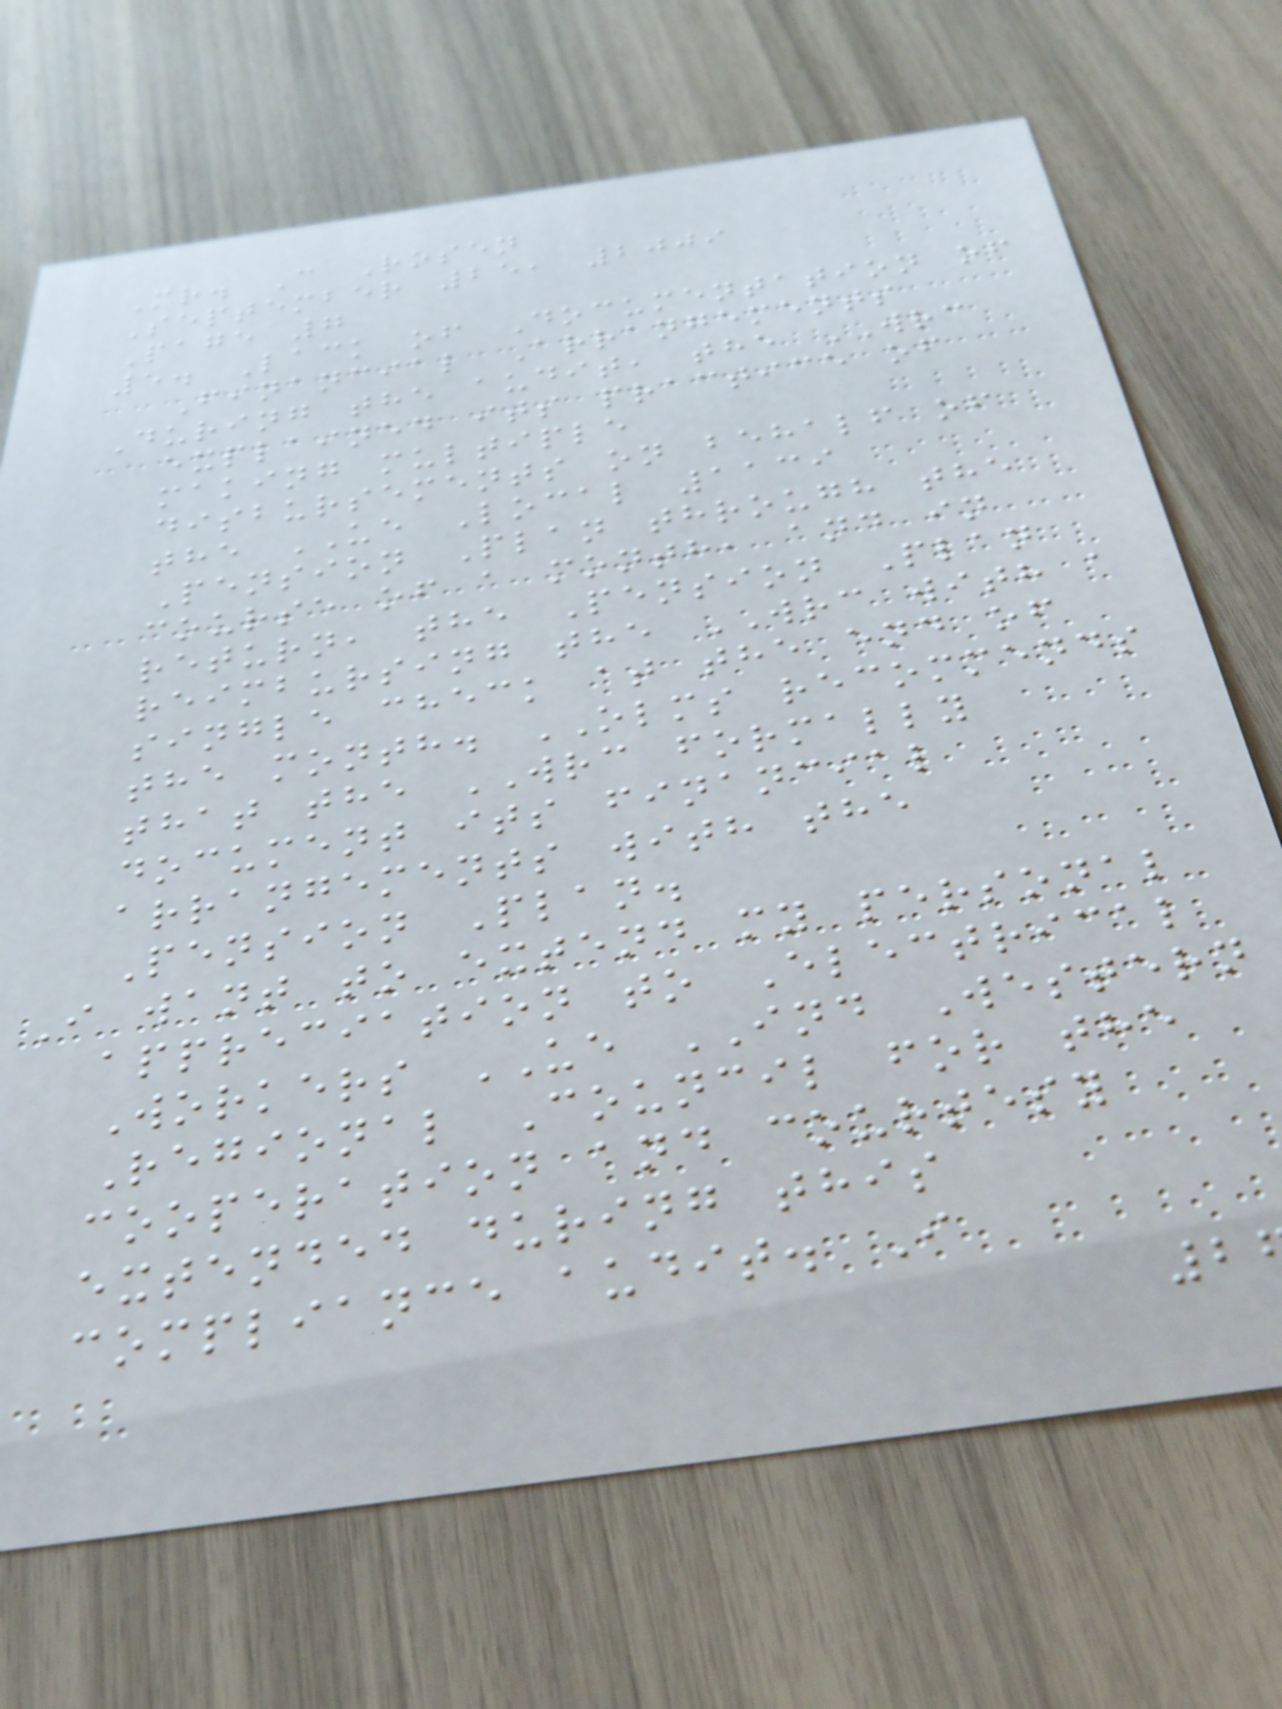Mr. C Rosen
September 25, 2009
Page 7
5. Lack of Documentation of
Financial Arrangements
During the audit, the WRC
explained its practice of
making multiple
disbursements on behalf of
the UE Local 1139
Pension Plan through the
course of a month, and in
return, the Pension Plan
reimbursing the WRC with a
single check at the end of
the month. OLMS recommends
that the WRC formally
document its financial
arrangements with the
Pension Plan.
I want to extend my personal
appreciation to Electrical
Workers UE IND Western
Regional Council for the
cooperation and courtesy
extended during this
compliance audit. I
